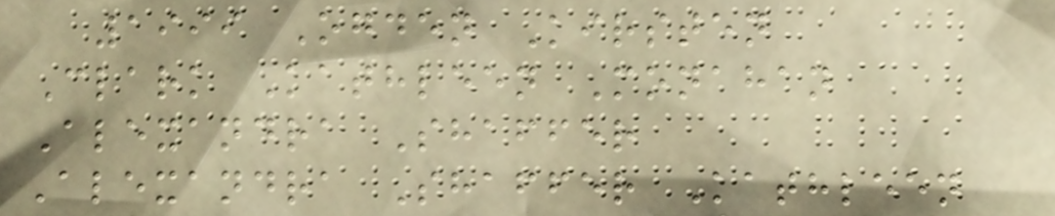1999 Ogden Kirsten
Clark Kathleen Monahan
Alexandra Shaffer
Alexandra Shaffer Kathleen
